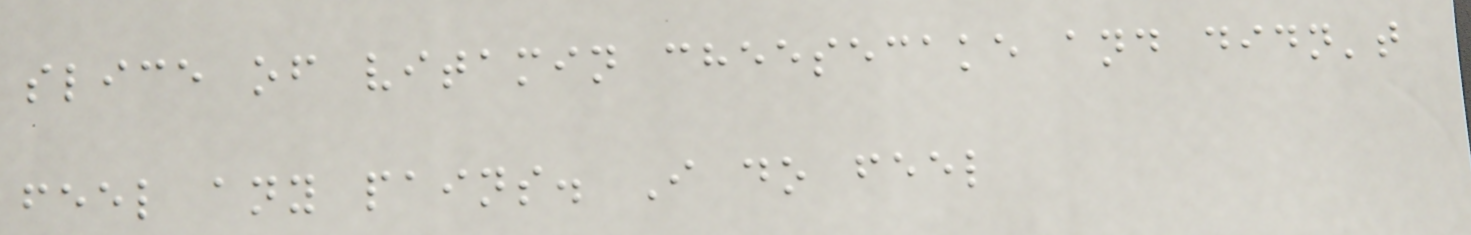slice of vitamin cheesecake and didn't
feel any pains. I do feel
